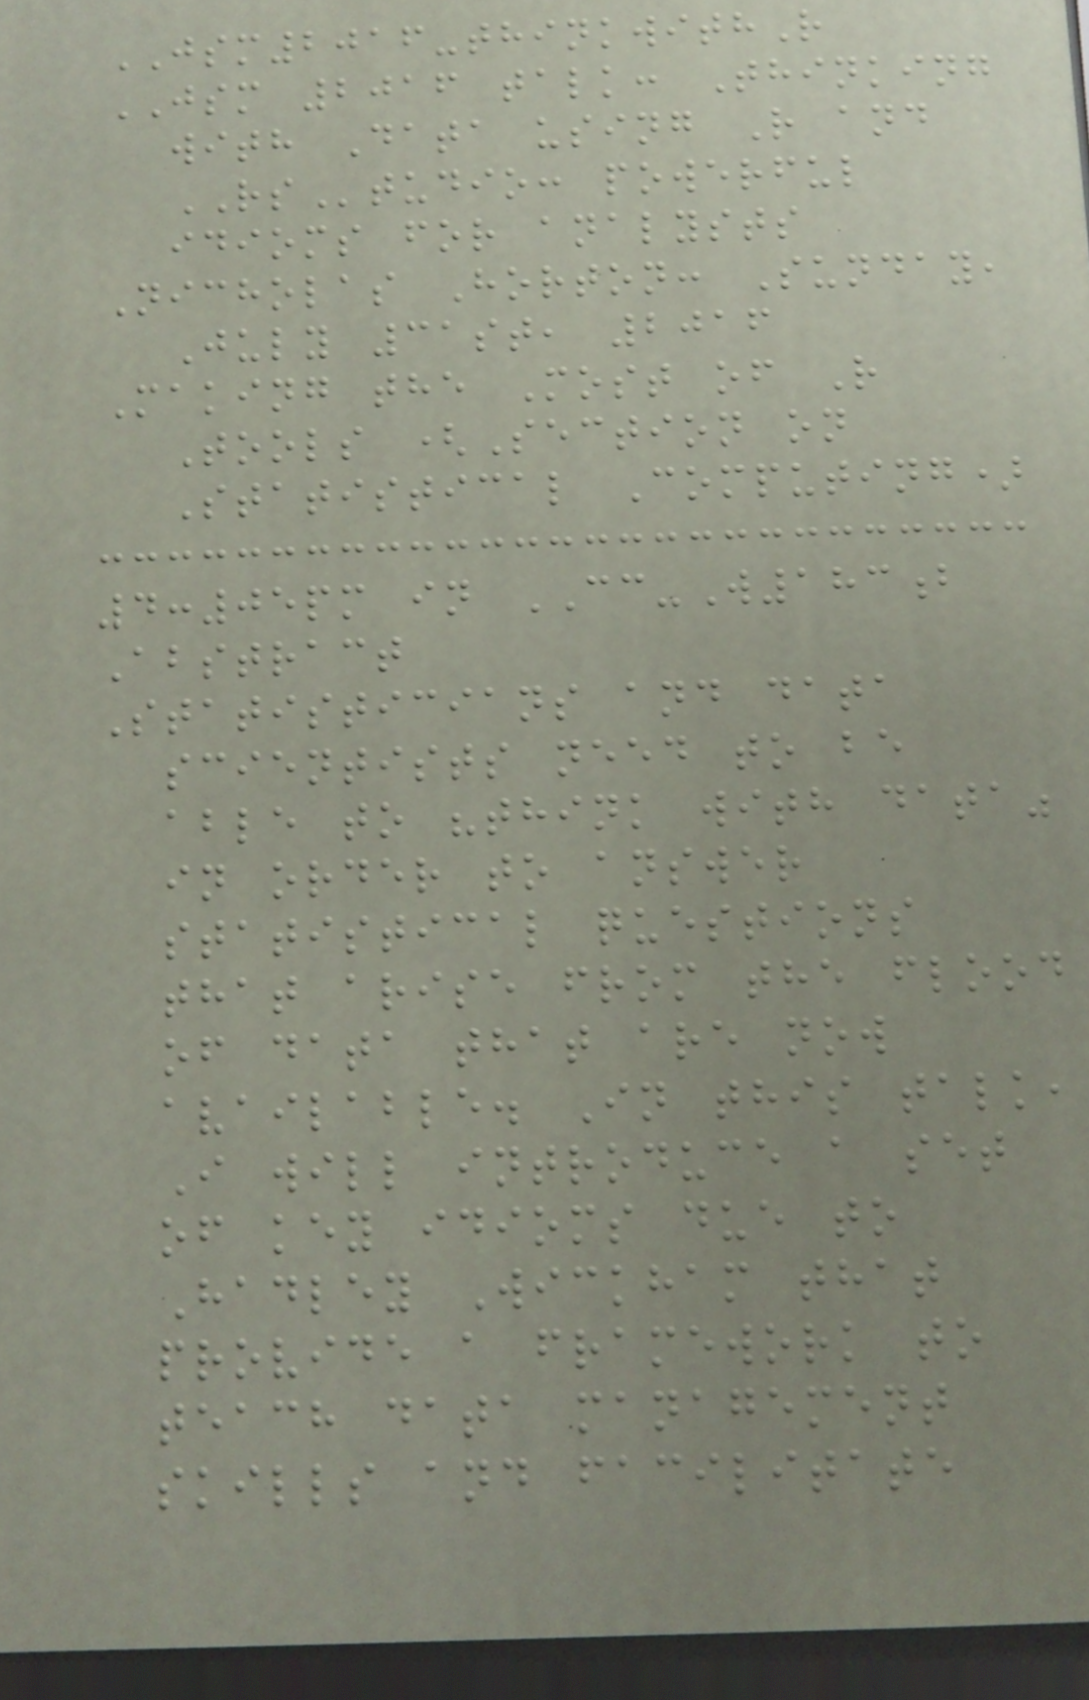JSM2016-thinkwithR
JSM 2016 talk: Thinking
with Data using R and
RStudio: powerful
idioms for analysts
Nicholas Horton: Sunday,
July 31st, 2016
Making the Most of R
Tools (Section on
Statistical Computing)
4:05pm in CC-W183b
Abstract
Statisticians and data
scientists need to be
able to "think with data"
in order to answer
statistical questions
that arise from the flood
of data that are now
available. In this talk,
I will introduce a set
of key idioms due to
Hadley Wickham that
provide a framework to
teach data management
skills and facilitate
